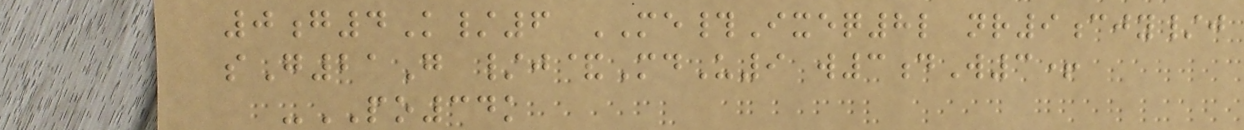0g4K/6 ME#Ixeq8l nr9cjy/j
sG21G /j&MdU9 w3dW3+
-PO34k
